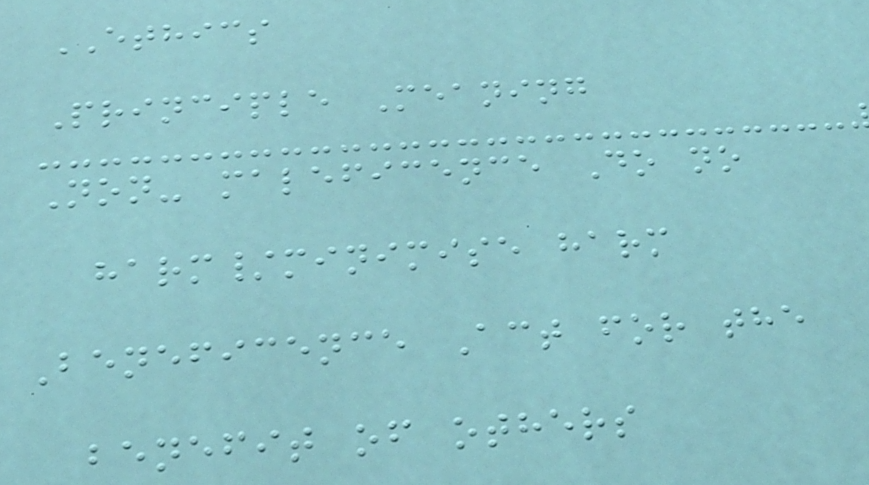ETHICS
Principle Meaning
Non- maleficence Do no
harm/minimise harm
Beneficence Act for the
benefit of others
